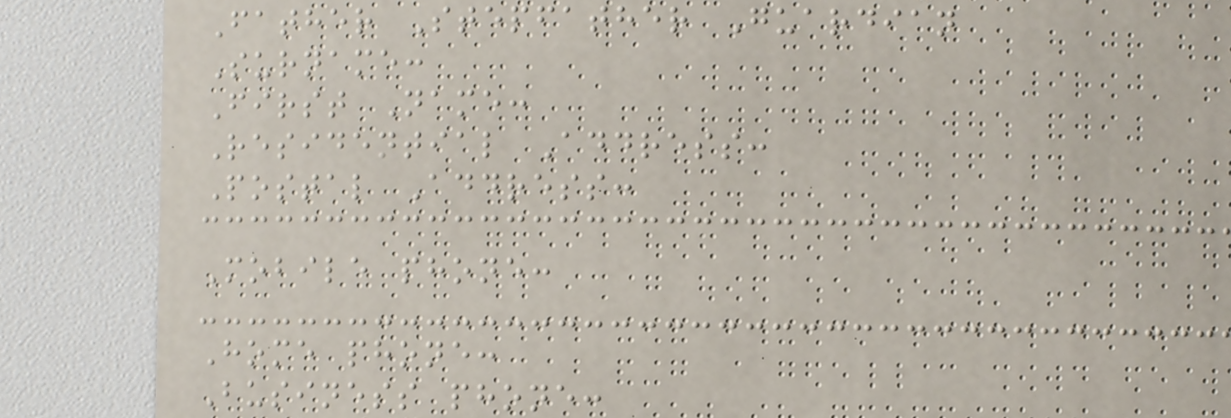Father Stepfather Guardian
Surname:
First Name:
Residential Address:
Postal Address:
Mobile phone:
Home phone:
Business phone:
